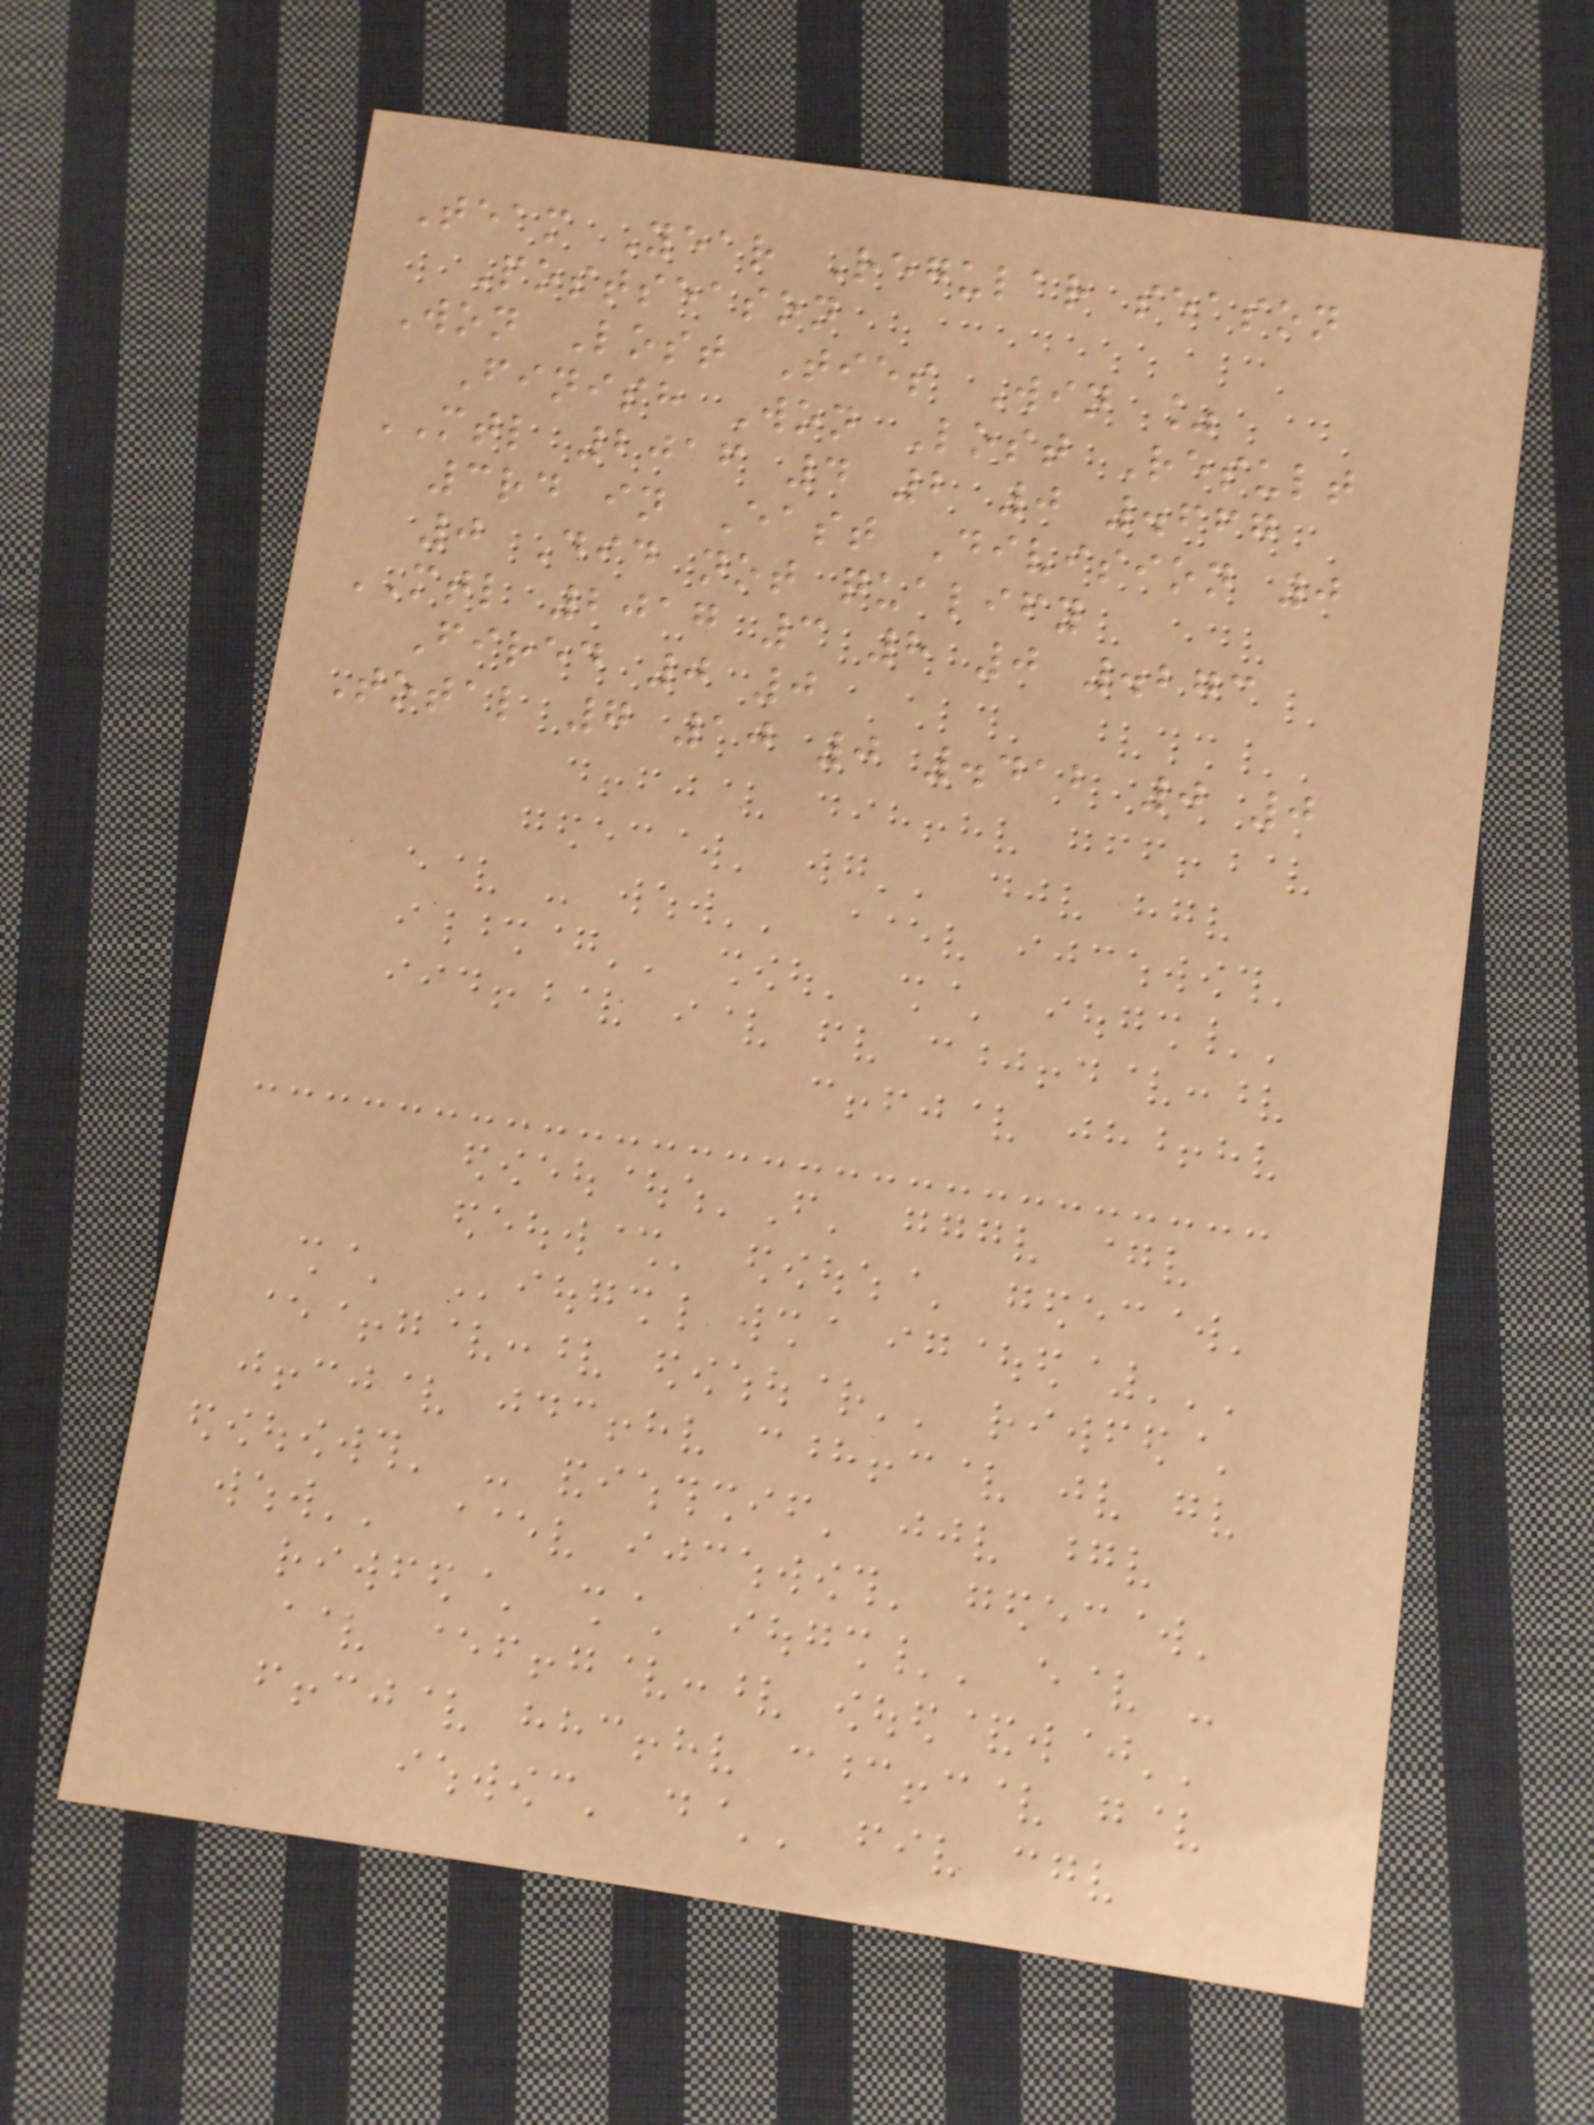Team Year Regular season
Postseason
Won Lost Ties Win %
Finish Won Lost Result
MTL 2016 4 2 0 .667
3rd in East Division 0
0 Did not qualify
MTL 2017 3 8 0 .273
Fired 0 0
Total 7 10 0 .412 0 0
